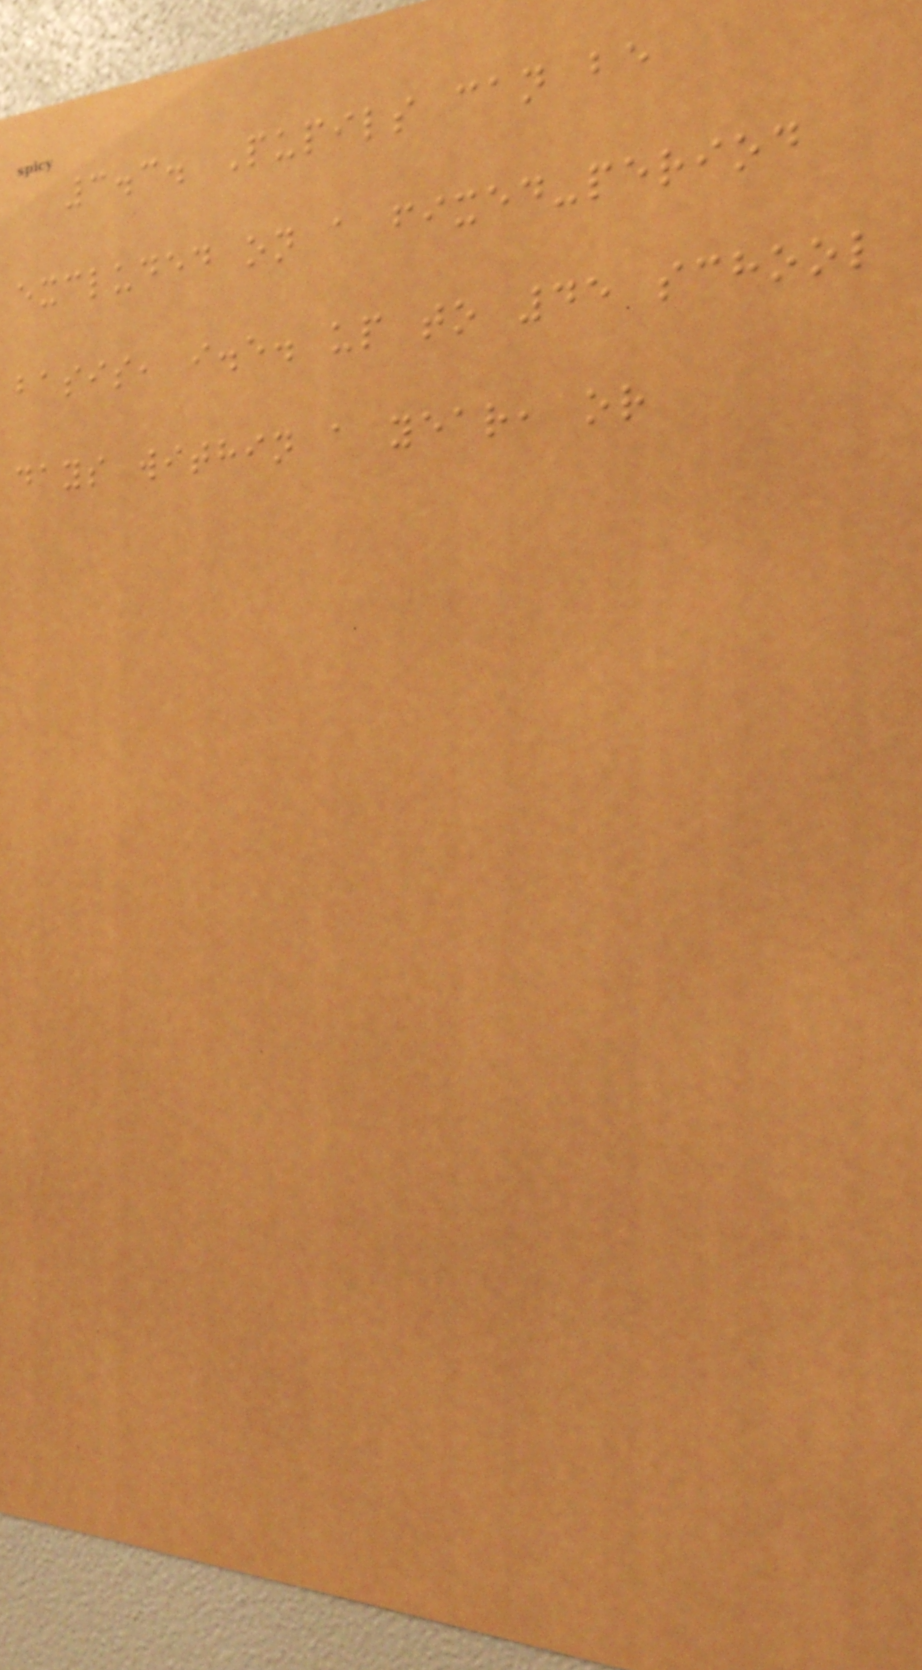3.3. Pupils can be
excluded on a fixed-period
basis, i.e. up to 45 school
days within a year, or
